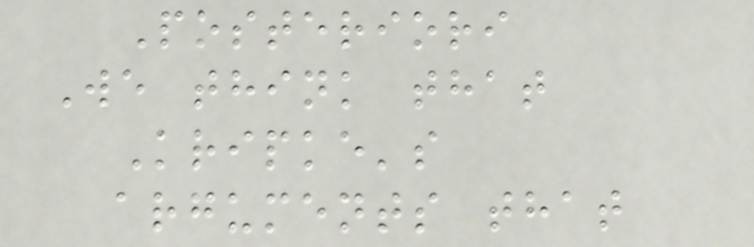Posteriori
We think that
Kripke's
arguments that
